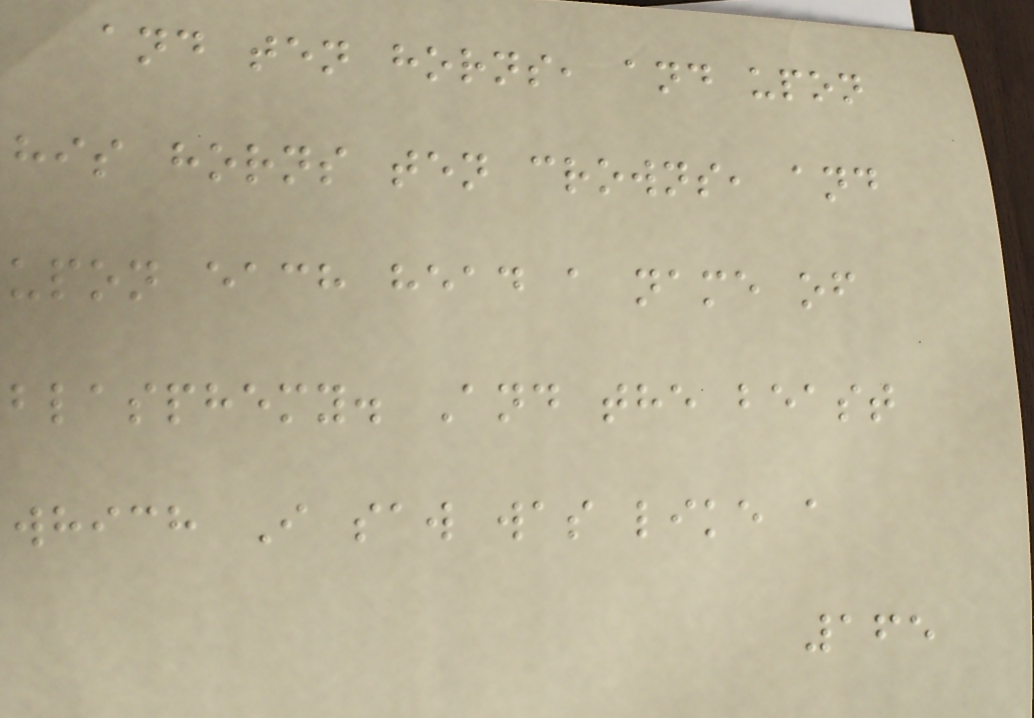and ten horns, and upon
his horns ten crowns, and
upon each head a name of
blasphemy. And the beast
which I saw was like a
165
